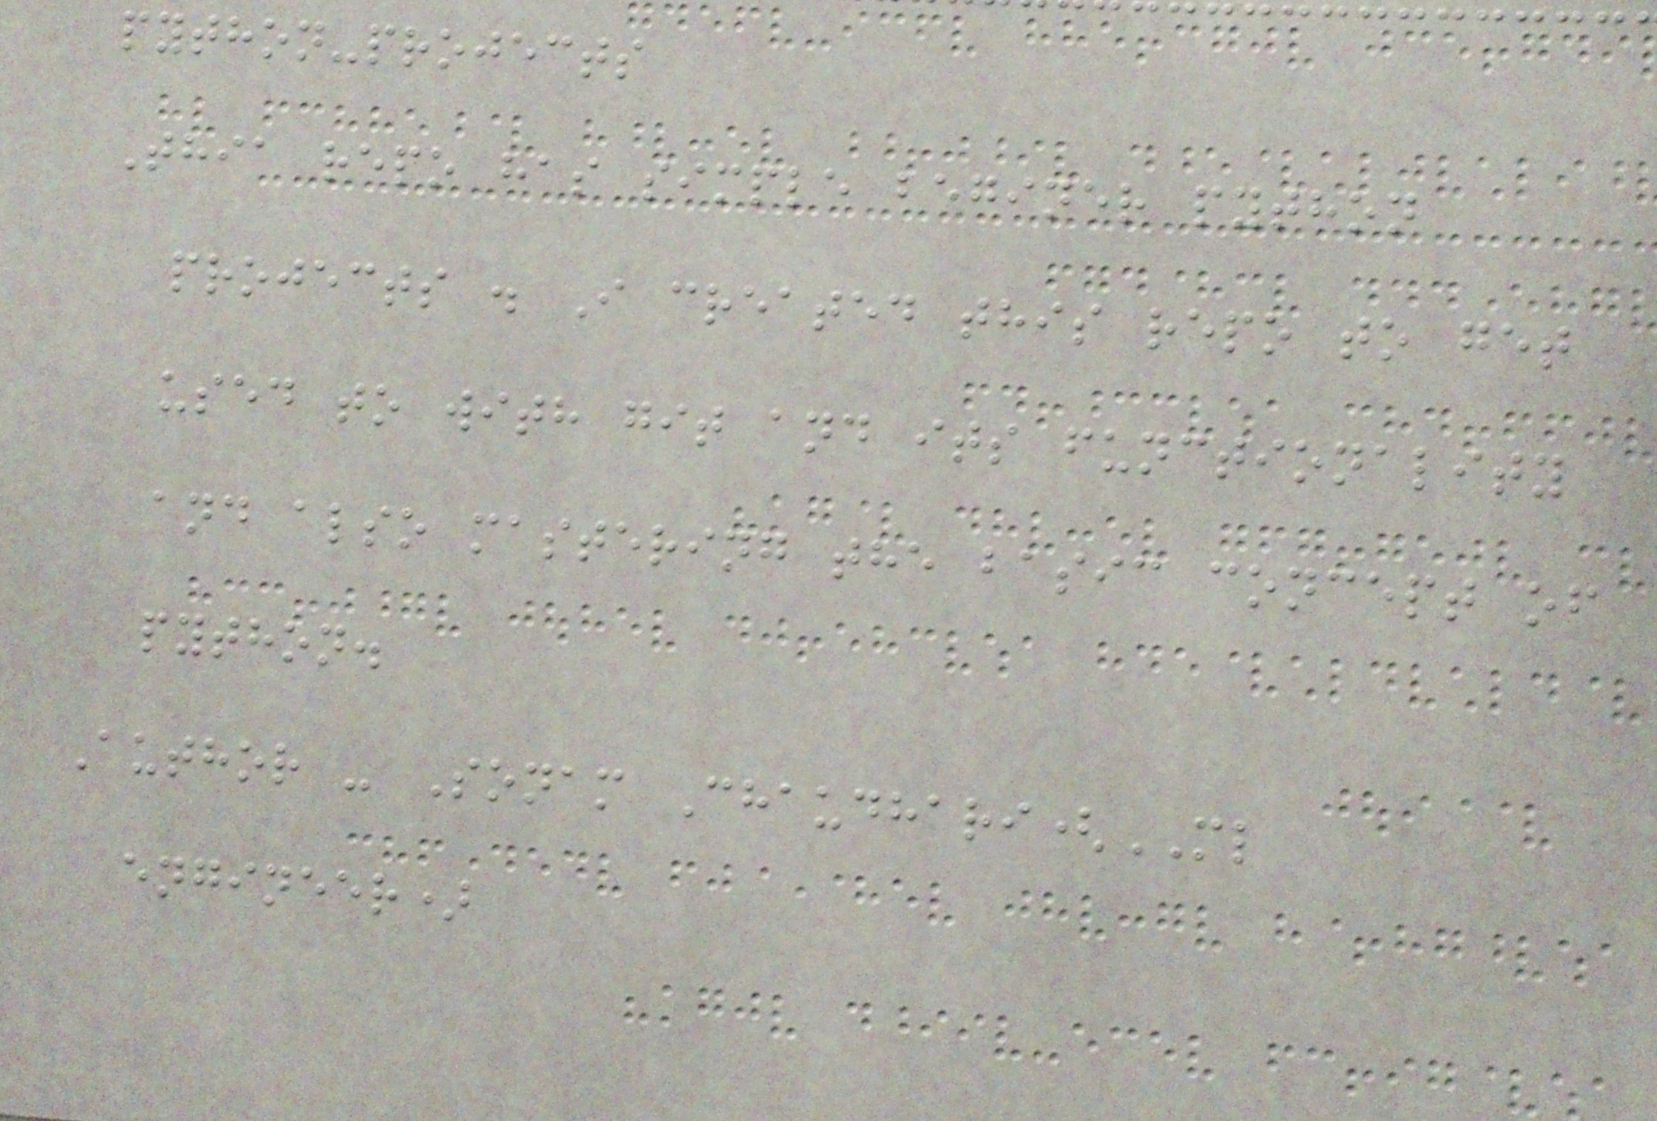python-projects
Thia repo has simple beginer python
projects . I created this repo to get
used to with git and its functionality
and also mastering the basic concept of
python.
Author - Sonam Chaudhari(ML
engineer)
